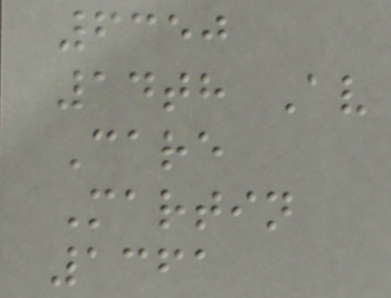6350
14th Av
Care
Martin
1361
